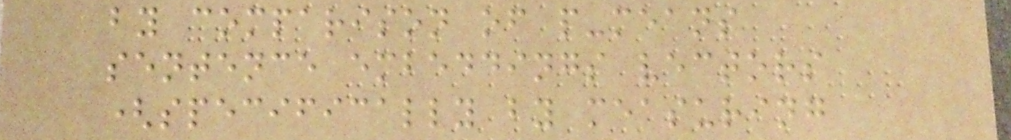by comparison of p-means
sentence embeddings vectors
(specifically by measuring
